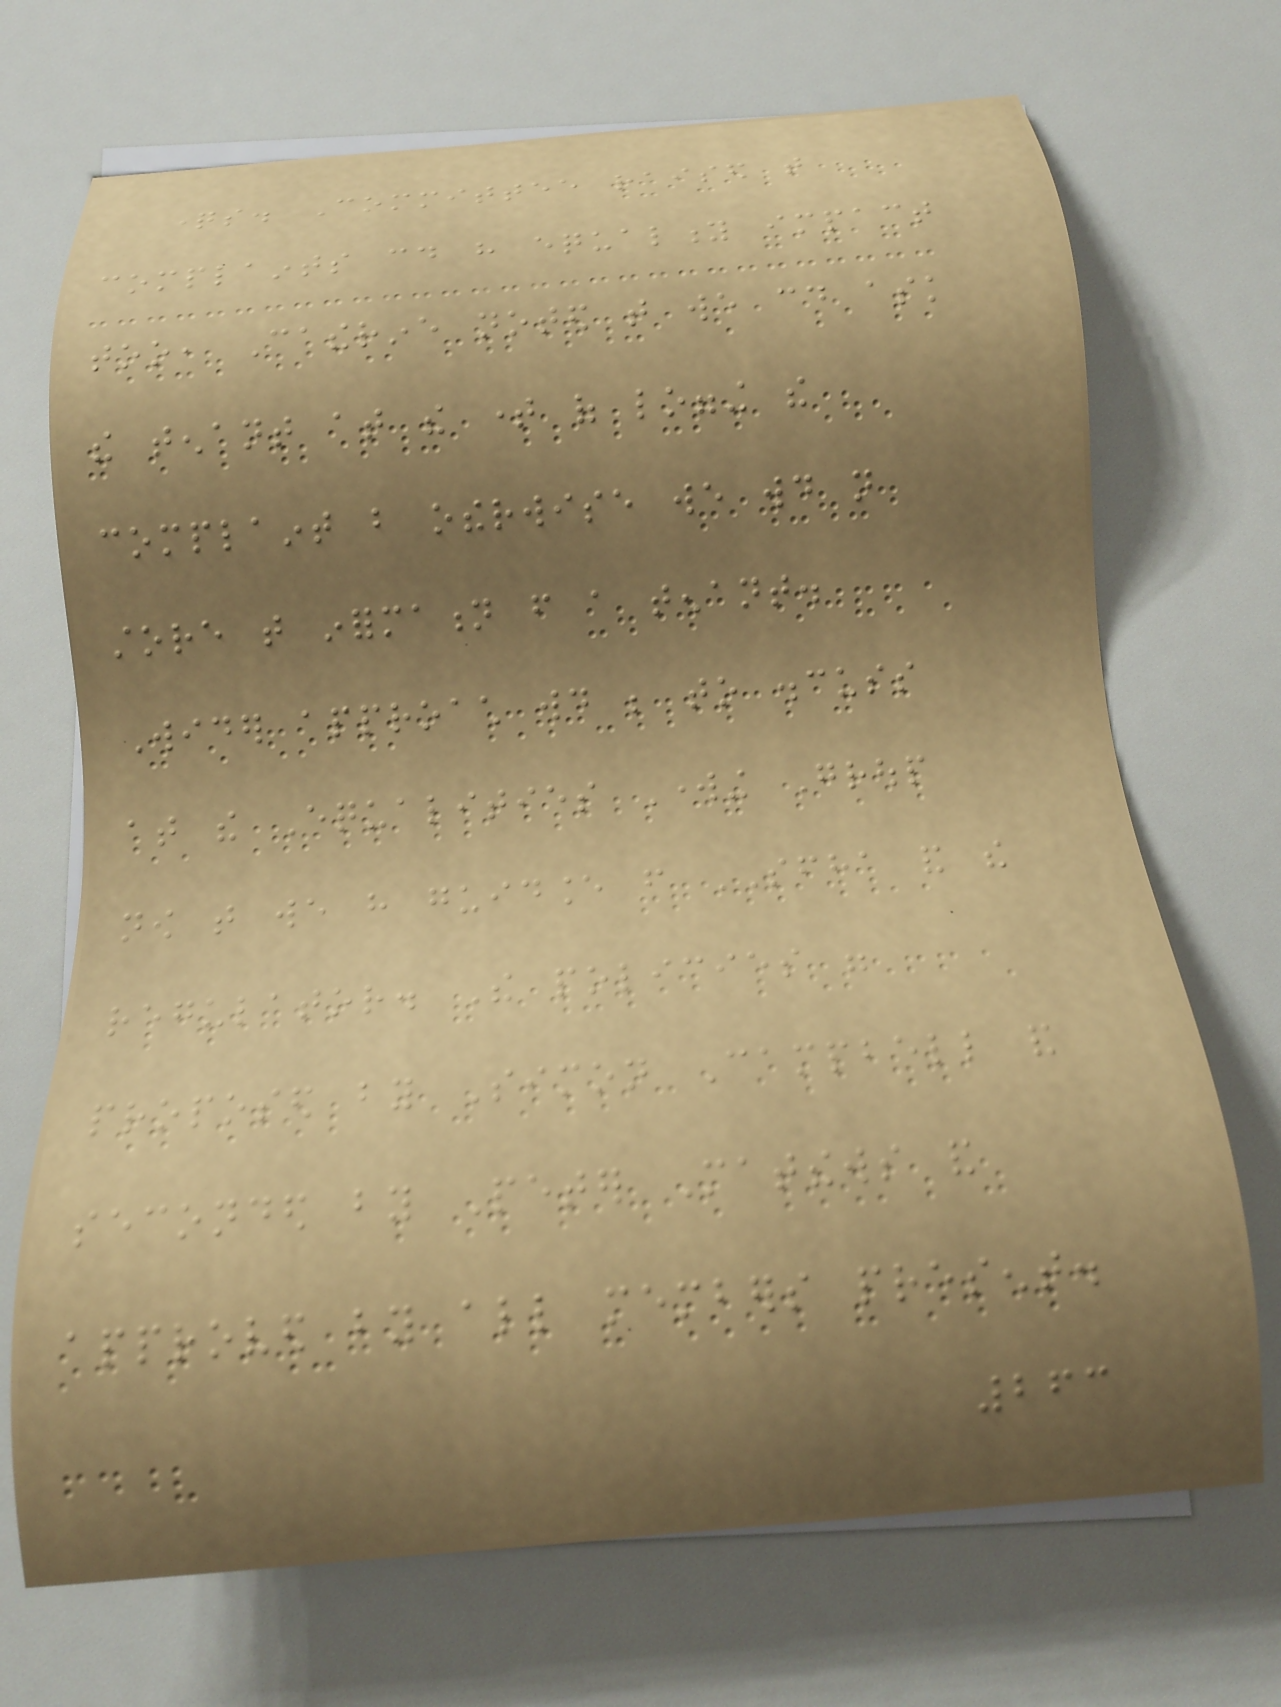questions. Committee raised that
complaints could have equality impact
too, Catherine noted that we could ask
the tenant at the time of logging the
complaint but otherwise we would not
store that information from a tenant.
Wider approach would be to discuss
at the Equalities Working Group
now that we have guidance from SFHA and the
regulator. The policies were
proposed by Simon Campbell and
seconded by Peter Matthews and
approved by all members present.
263
